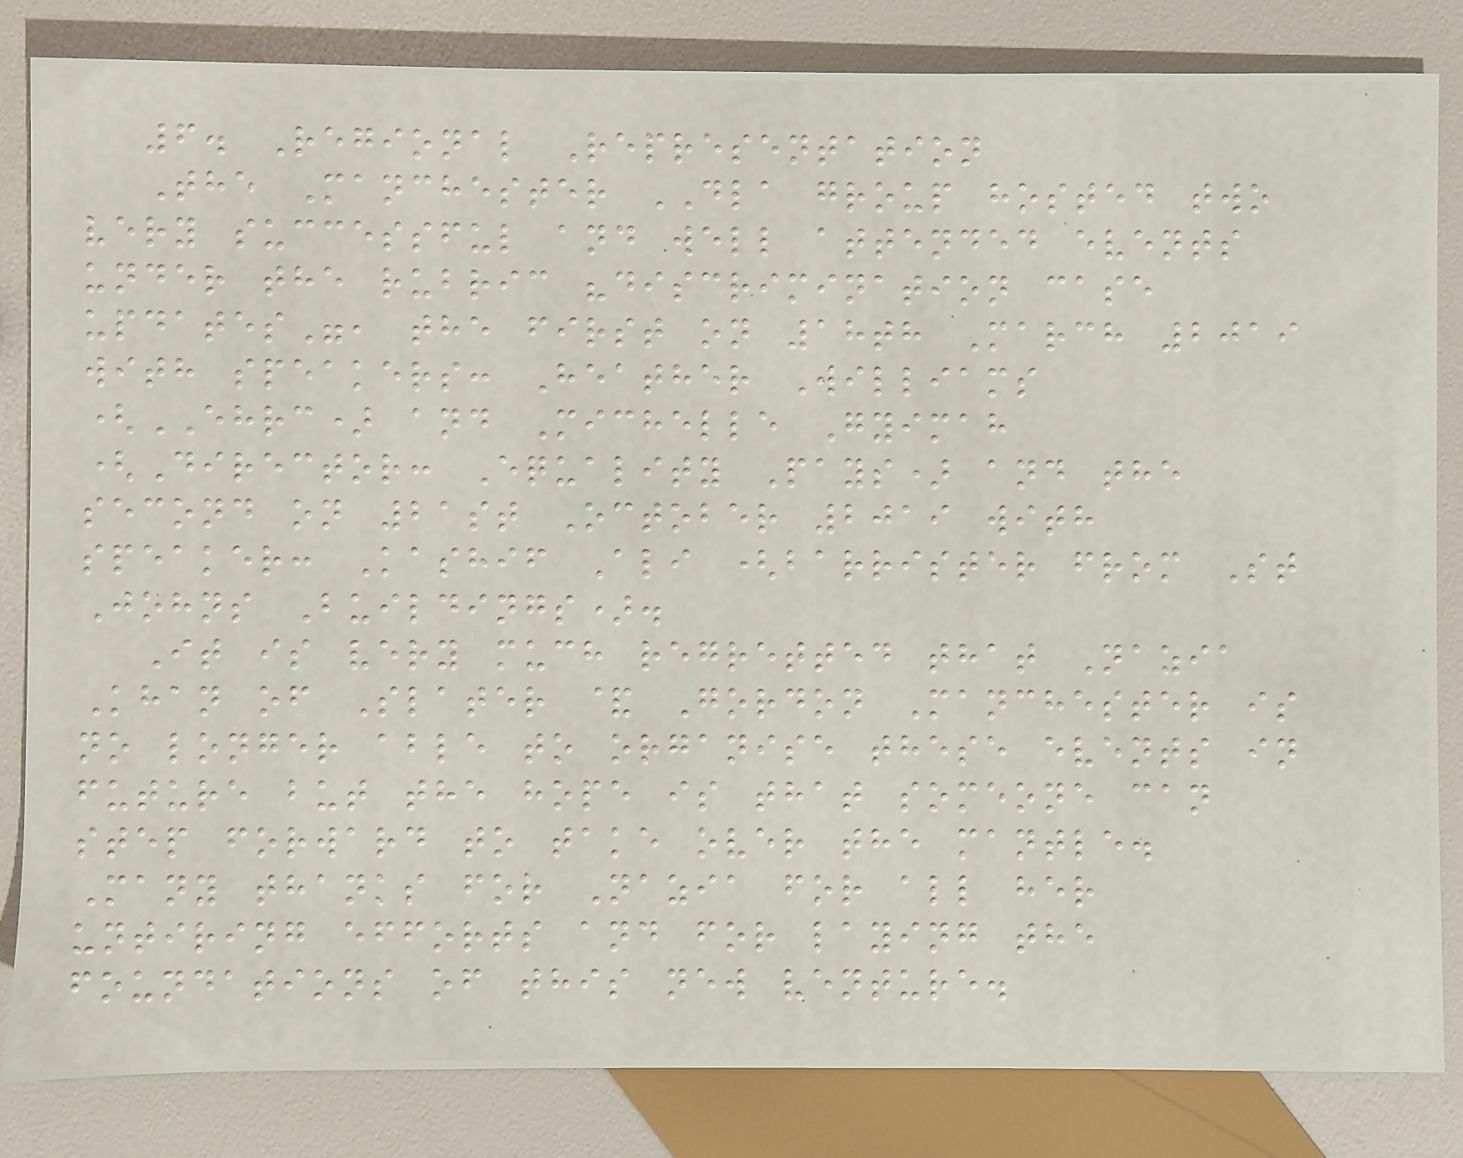6. Regional Representation
The Manchester DLA group hosted two
very successful and well attended events
under the rubric "discrimination case
updates", the first on 18th March 2019
with speakers: Heather Williams
(EHRC) and Michelle Gyimah
(Director: Equality Pays) and the
second on 21st October 2019 with
speaker: Kashif Ali (barrister from St
Johns Buildings).
It is very much regretted that Nazia
Khan of Slater & Gordon Manchester is
no longer able to organise these events in
future but the hope is that someone can
step forward to take over the mantle.
Many thanks for Nazia for all her
untiring efforts and for laying the
foundations of this new venture.
